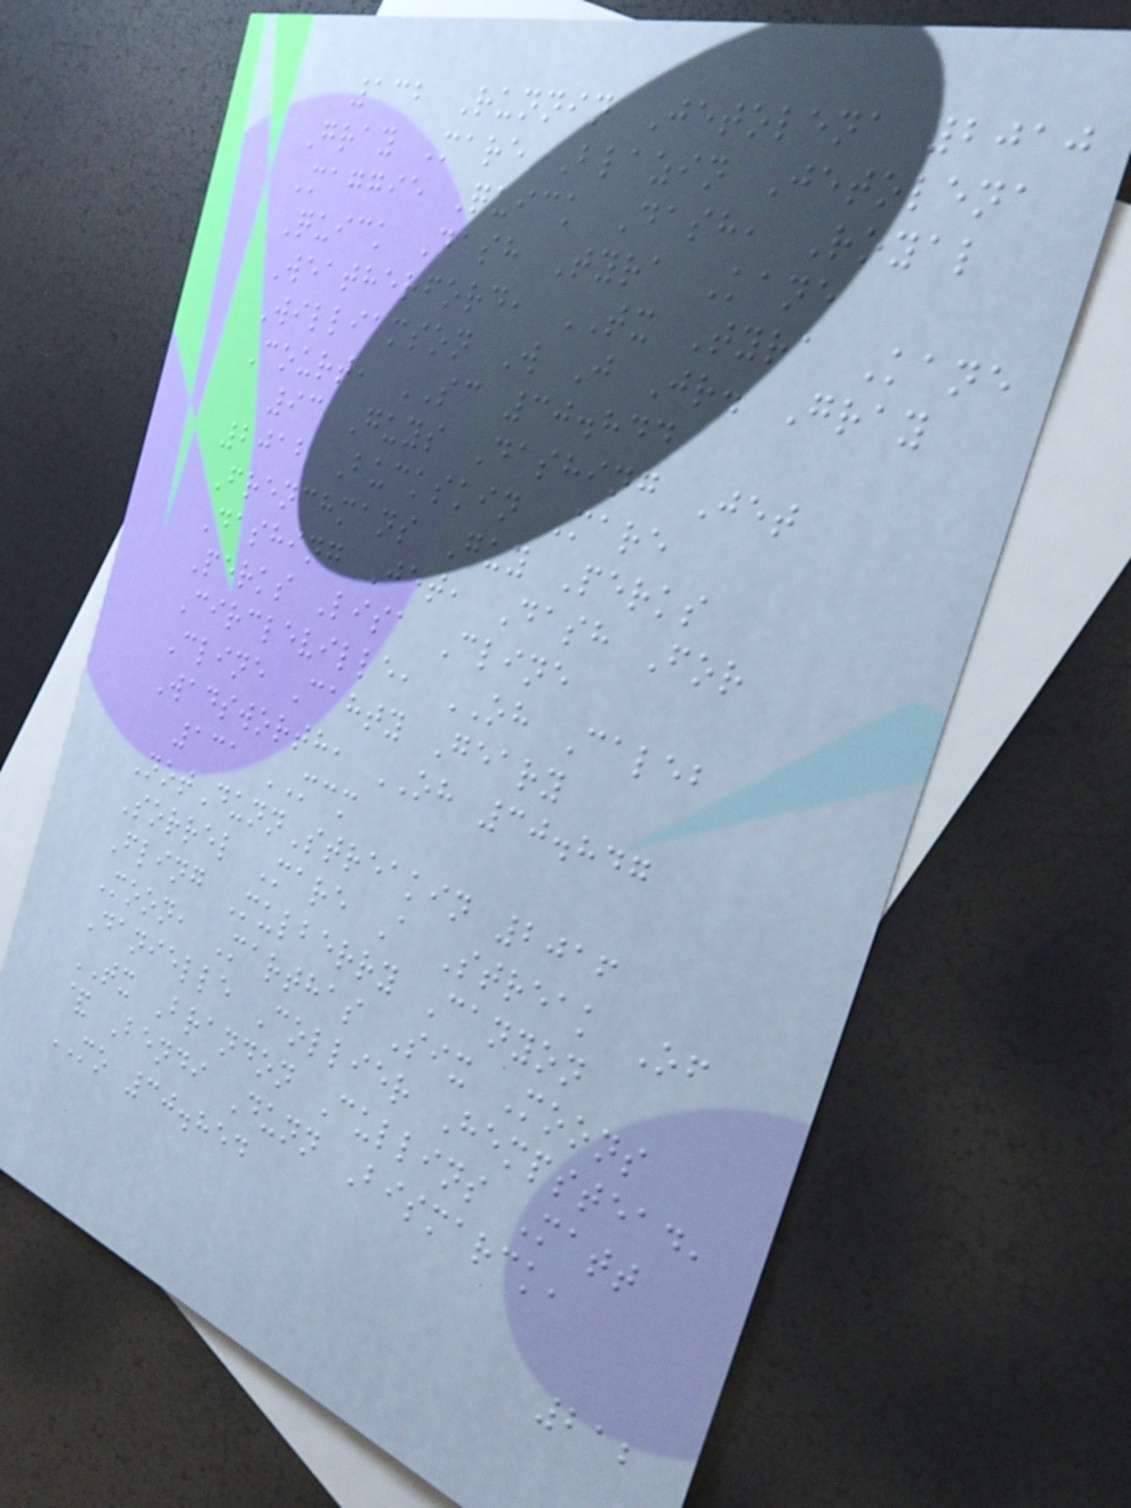132 Runnin Jetolena 2010
Gray Mare Blazin Jetolena
Maggie Quick Dash, Royal
Quick Dash Tyra Kane
Weatherford, TX Tyra Kane
Williamson W J Jr. Gray
Court, SC 30.844
93 Guys Dashing Jet
2012 Buckskin Mare
Frenchmans Guy Perks
Dashing Jet, Dash For
Perks Lisa Cline
Circleville, OH Caleb
Cline Cahty Geary
Wadsworth, OH 30.847
131 MCM
NotDunnStreakin 2016
Sorrel Mare A Streak Of
Fling Mulberry Canyon
Moon, Marthas Six Moons
Danielle Collier Hempstead,
TX Brandon Cullins Matt
& Bendi Dunn Bismarck,
MO 30.854
212
